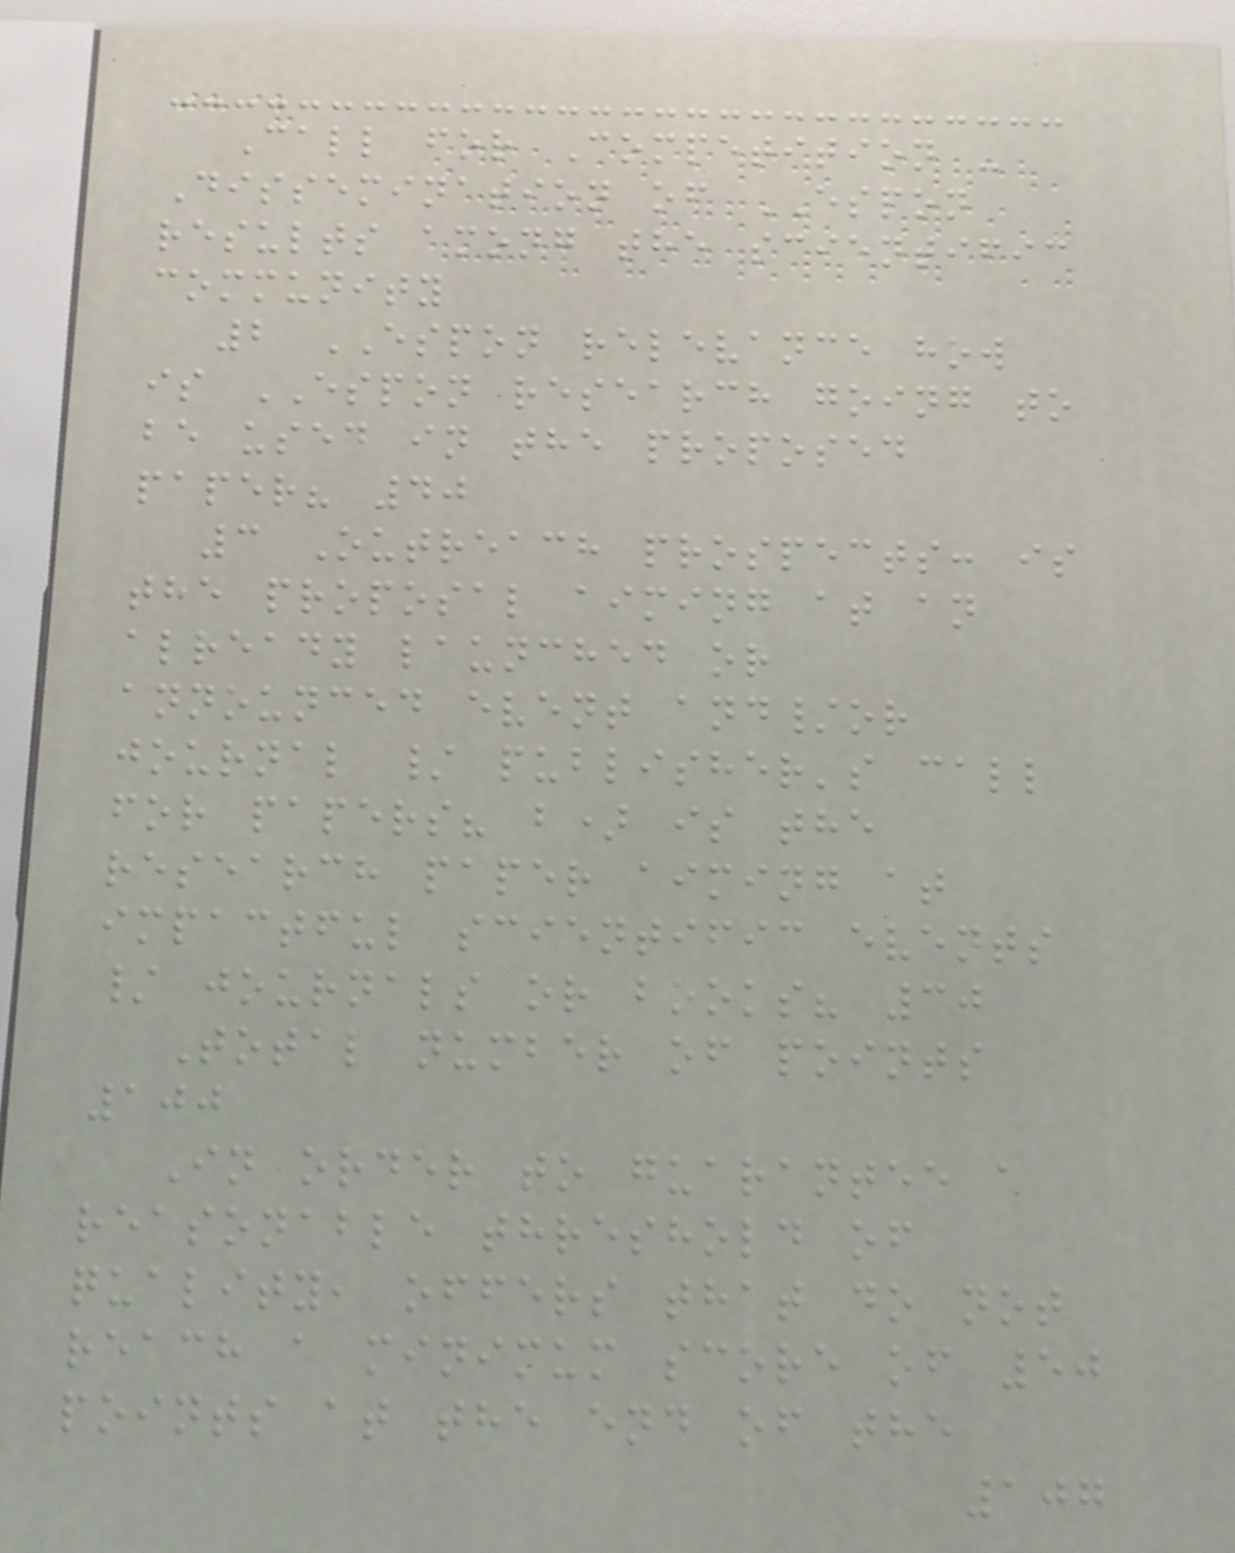Call for Competition -
Dissemination of ESPON
results among the scientific
community
2 ESPON relevance how
is ESPON research going to
be used in the proposed
paper? 40
3 Outreach prospects: is
the proposal aiming at an
already launched or
announced event and/or
journal / publisher's call
for papers? b) is the
research paper aiming at
impactful scientific events
/ journals or books? 30
Total number of points
100
In order to guarantee a
reasonable threshold of
quality, offers that do not
reach a minimum score of 50
points at the end of the
107
